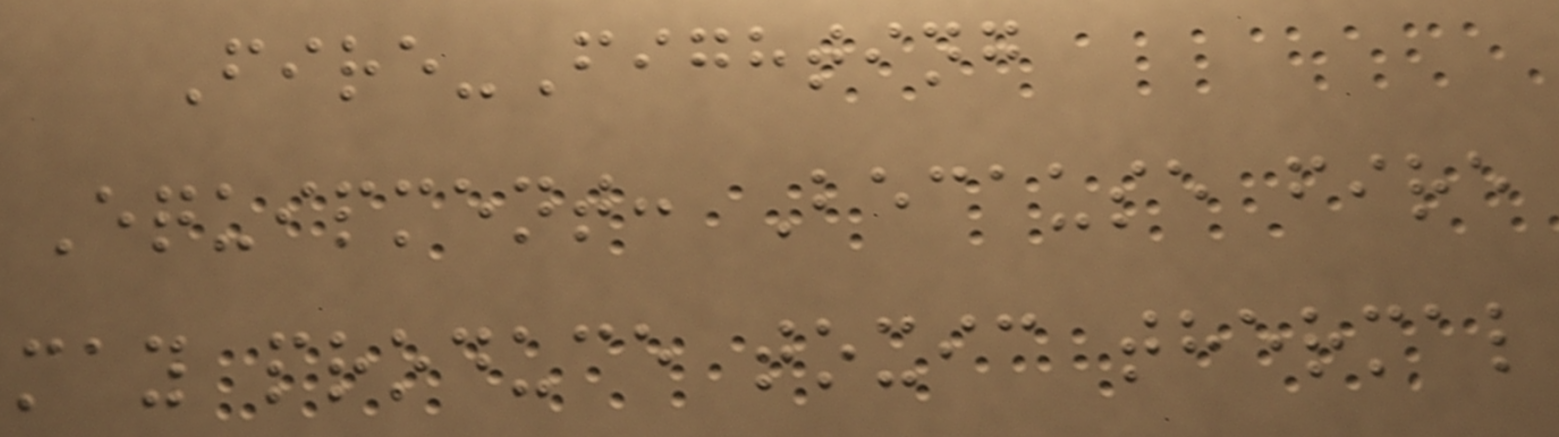Fire-Fighting
Equipment: Because fire
may produce toxic thermal
